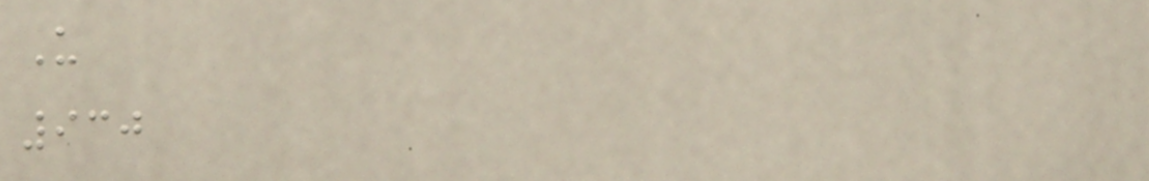U
930
